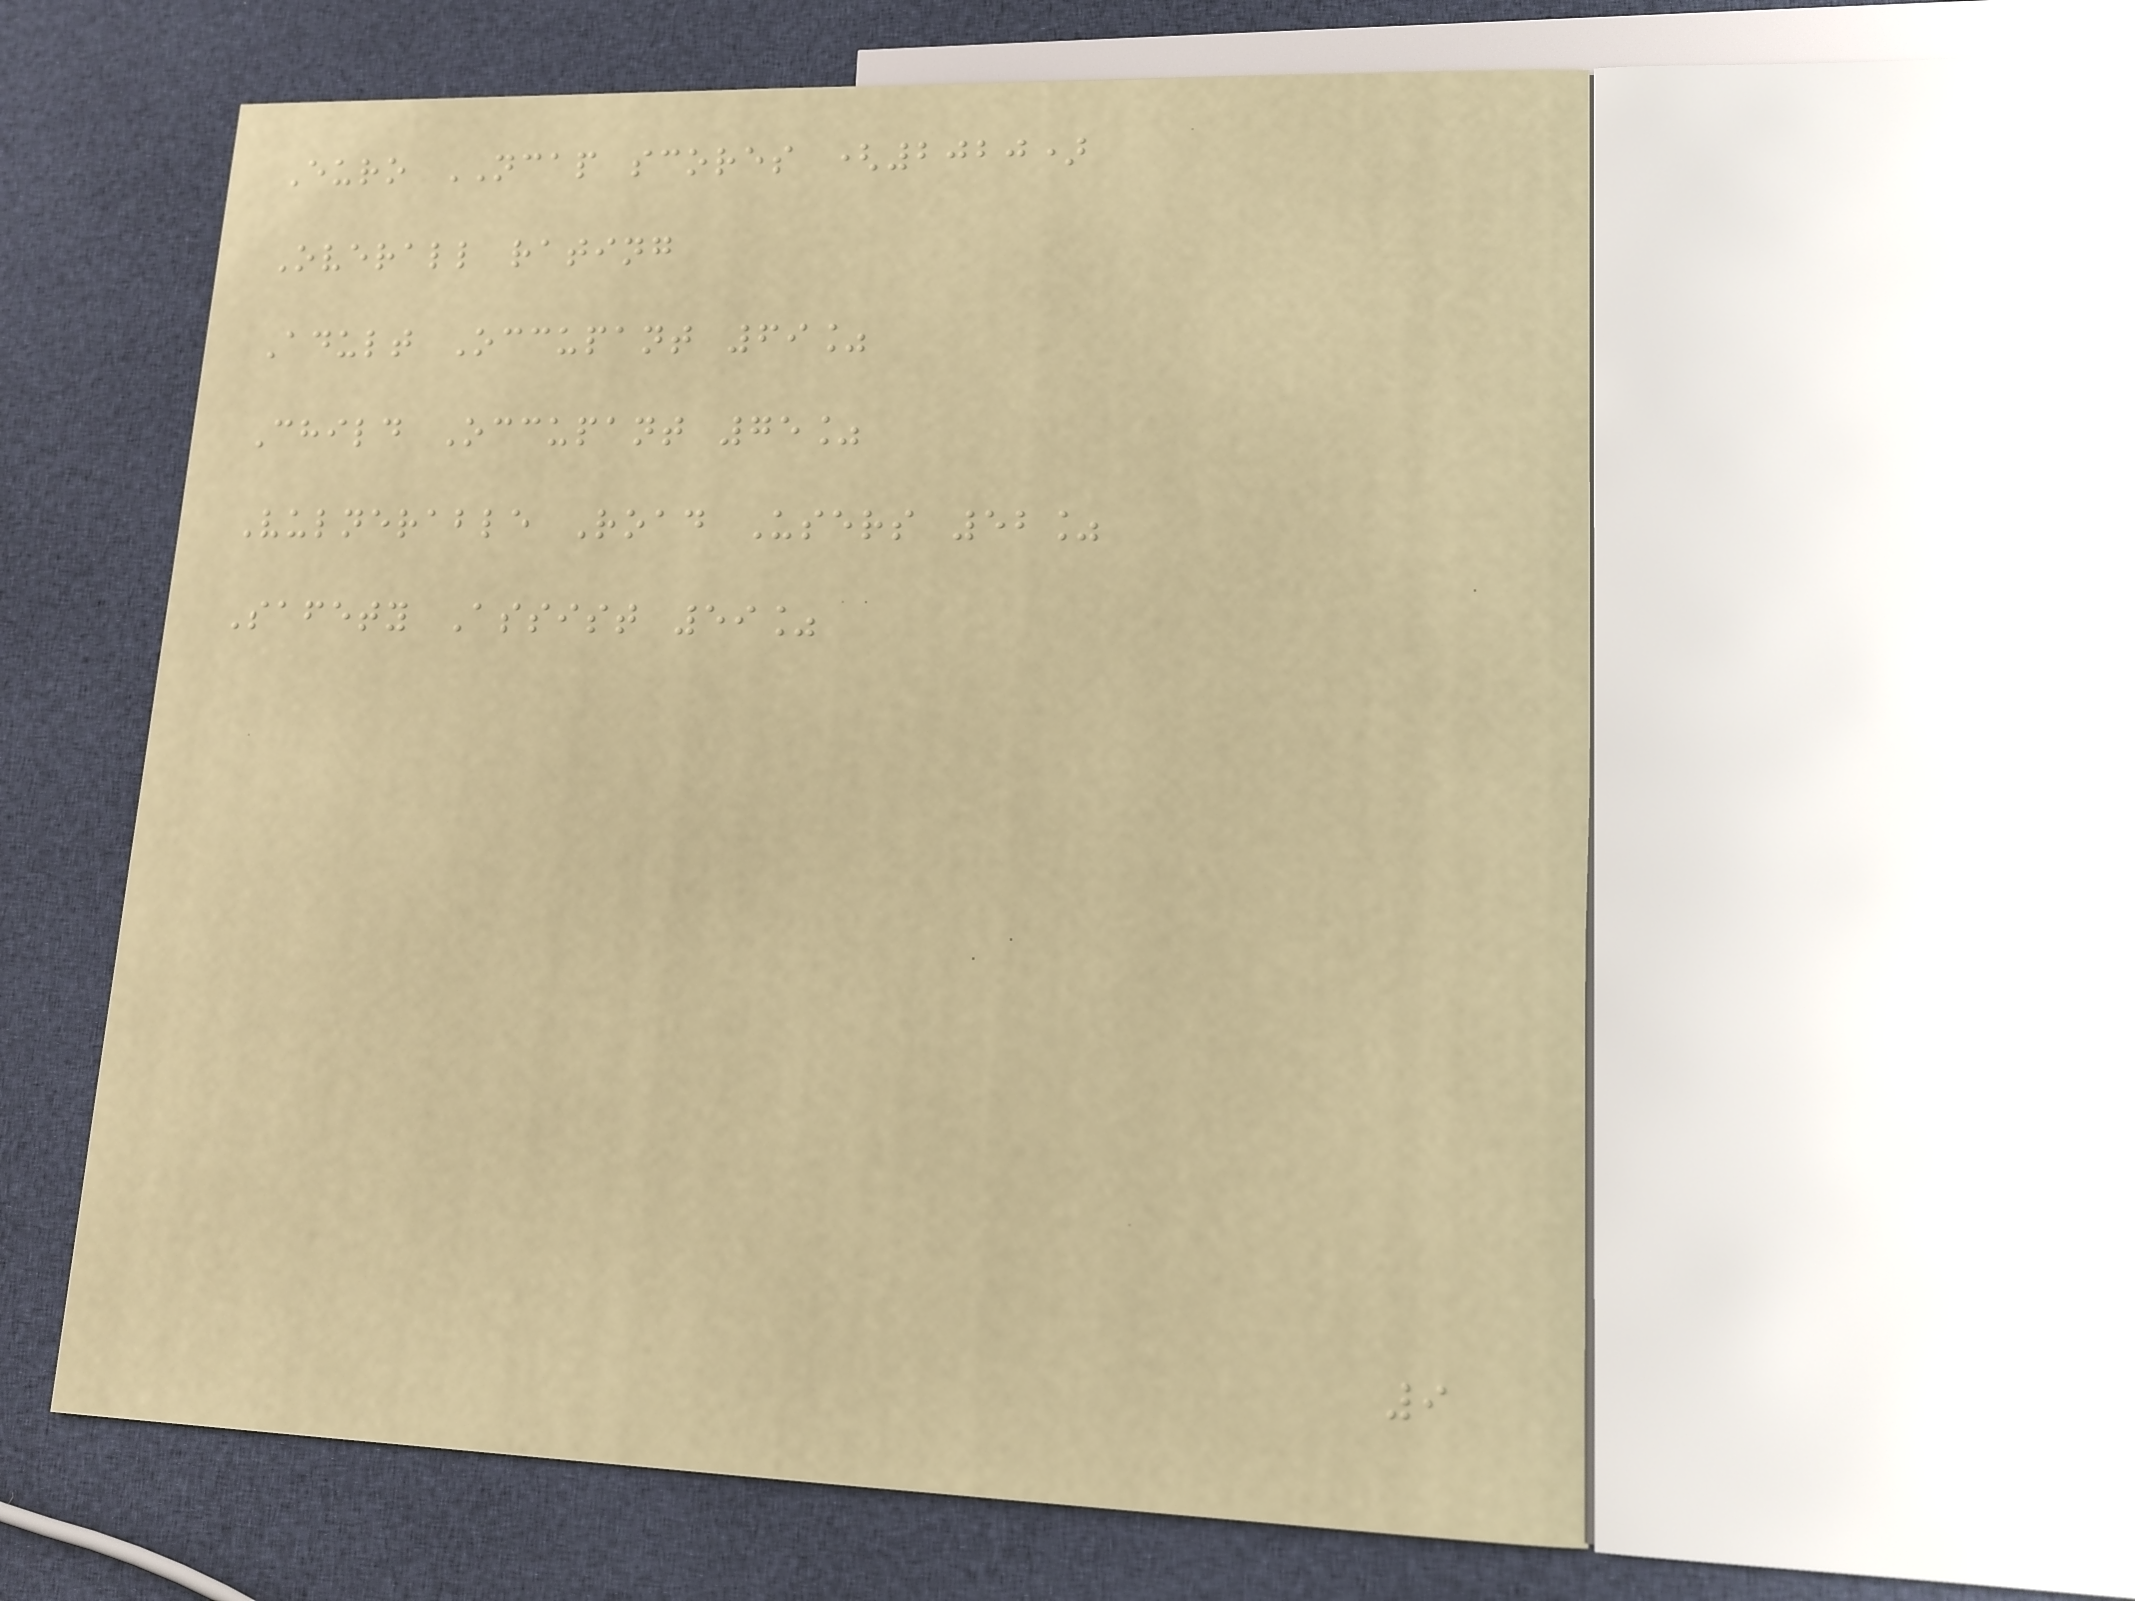Euro NCAP scores (2020)
Overall rating
Adult Occupant 69%
Child Occupant 75%
Vulnerable Road Users 52%
Safety Assist 59%
9
